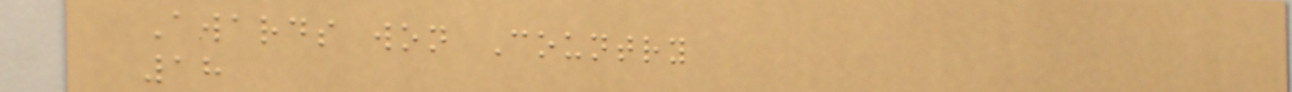Awards won Country
18
